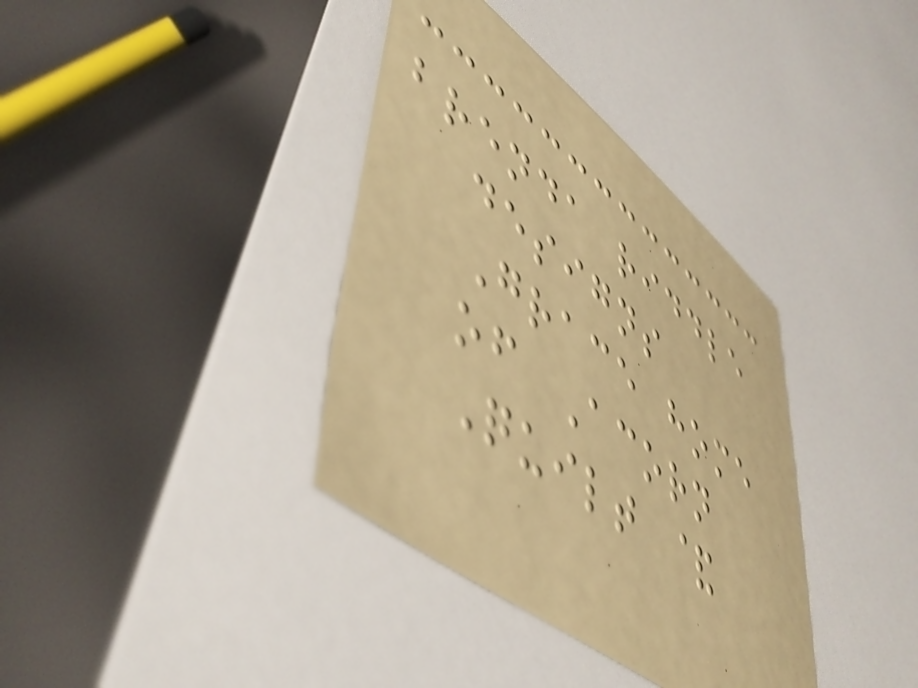brenda riddle
designs
Grace home
of Acorn
Quilt &
